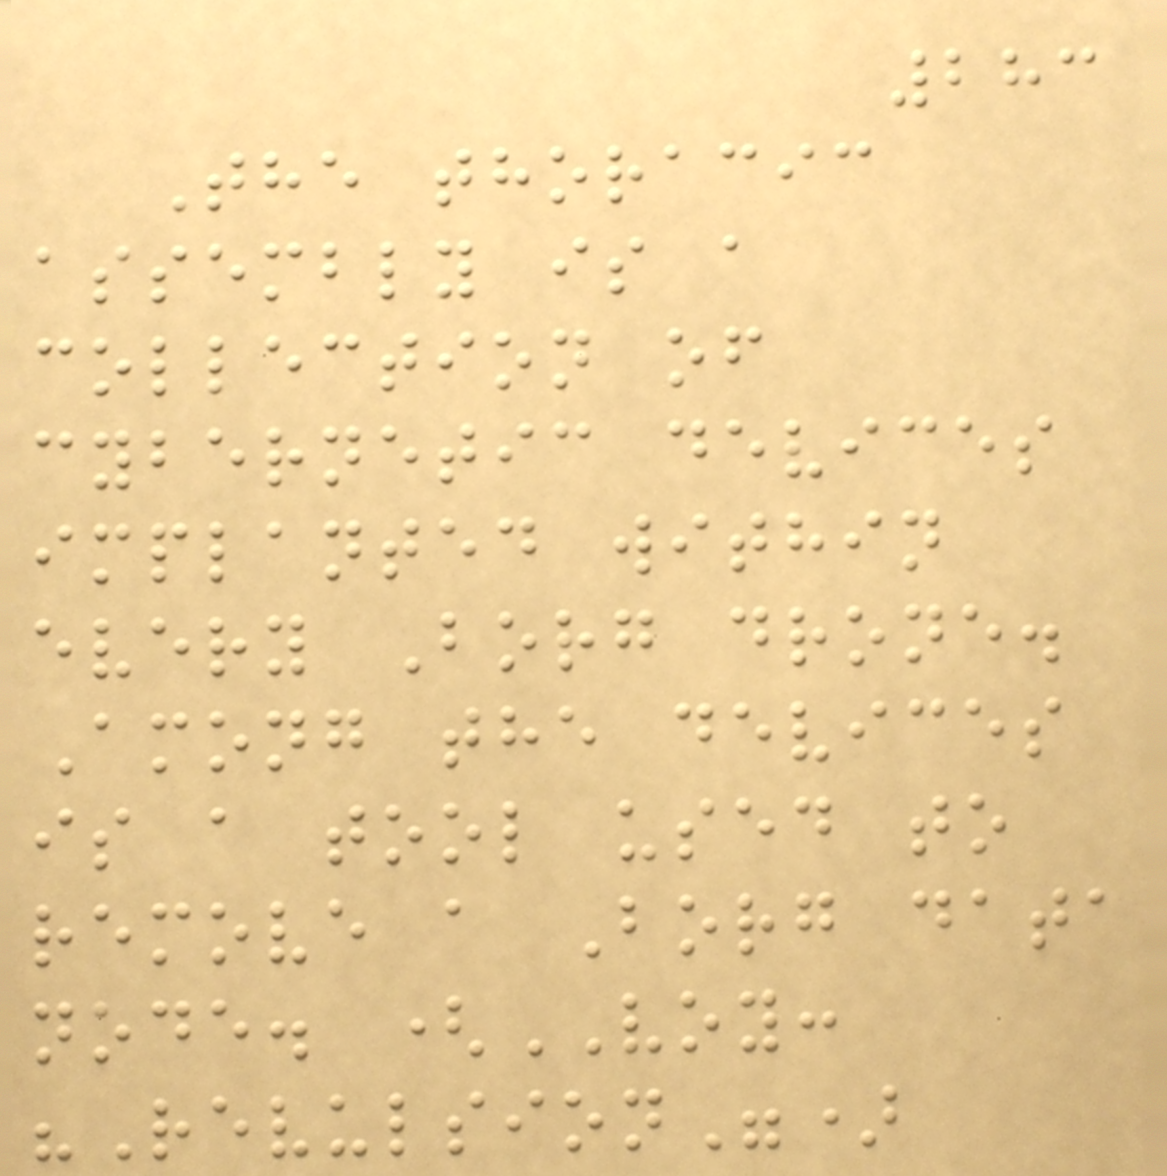283
The thoracic
assembly is a
collection of
cybernetic devices
implanted within
every Borg drone.
Among the devices
is a tool used to
remove a Borg data
node. (VOY:
"Revulsion")
